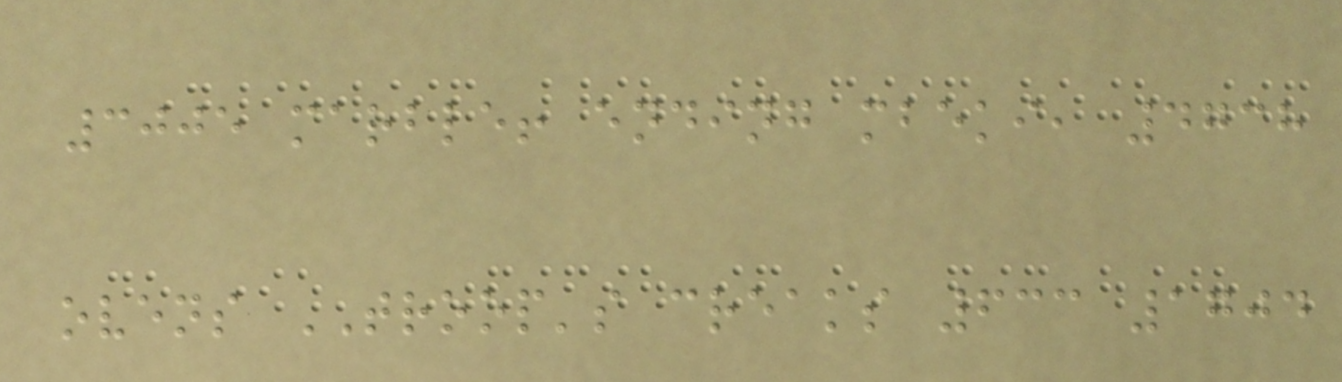3005 marble! ending mbeki, 4738
ovens TROOP's creaks 633 1704
